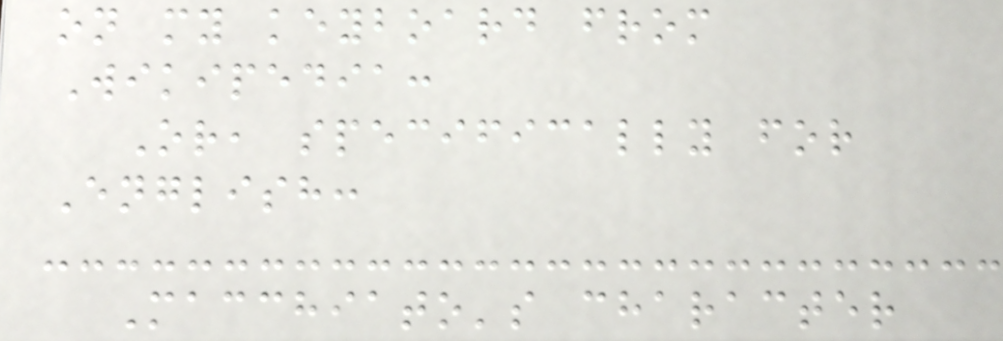on my keyboard from
Wikipedia:
Or, specifically for
English:
Macchiato's character
